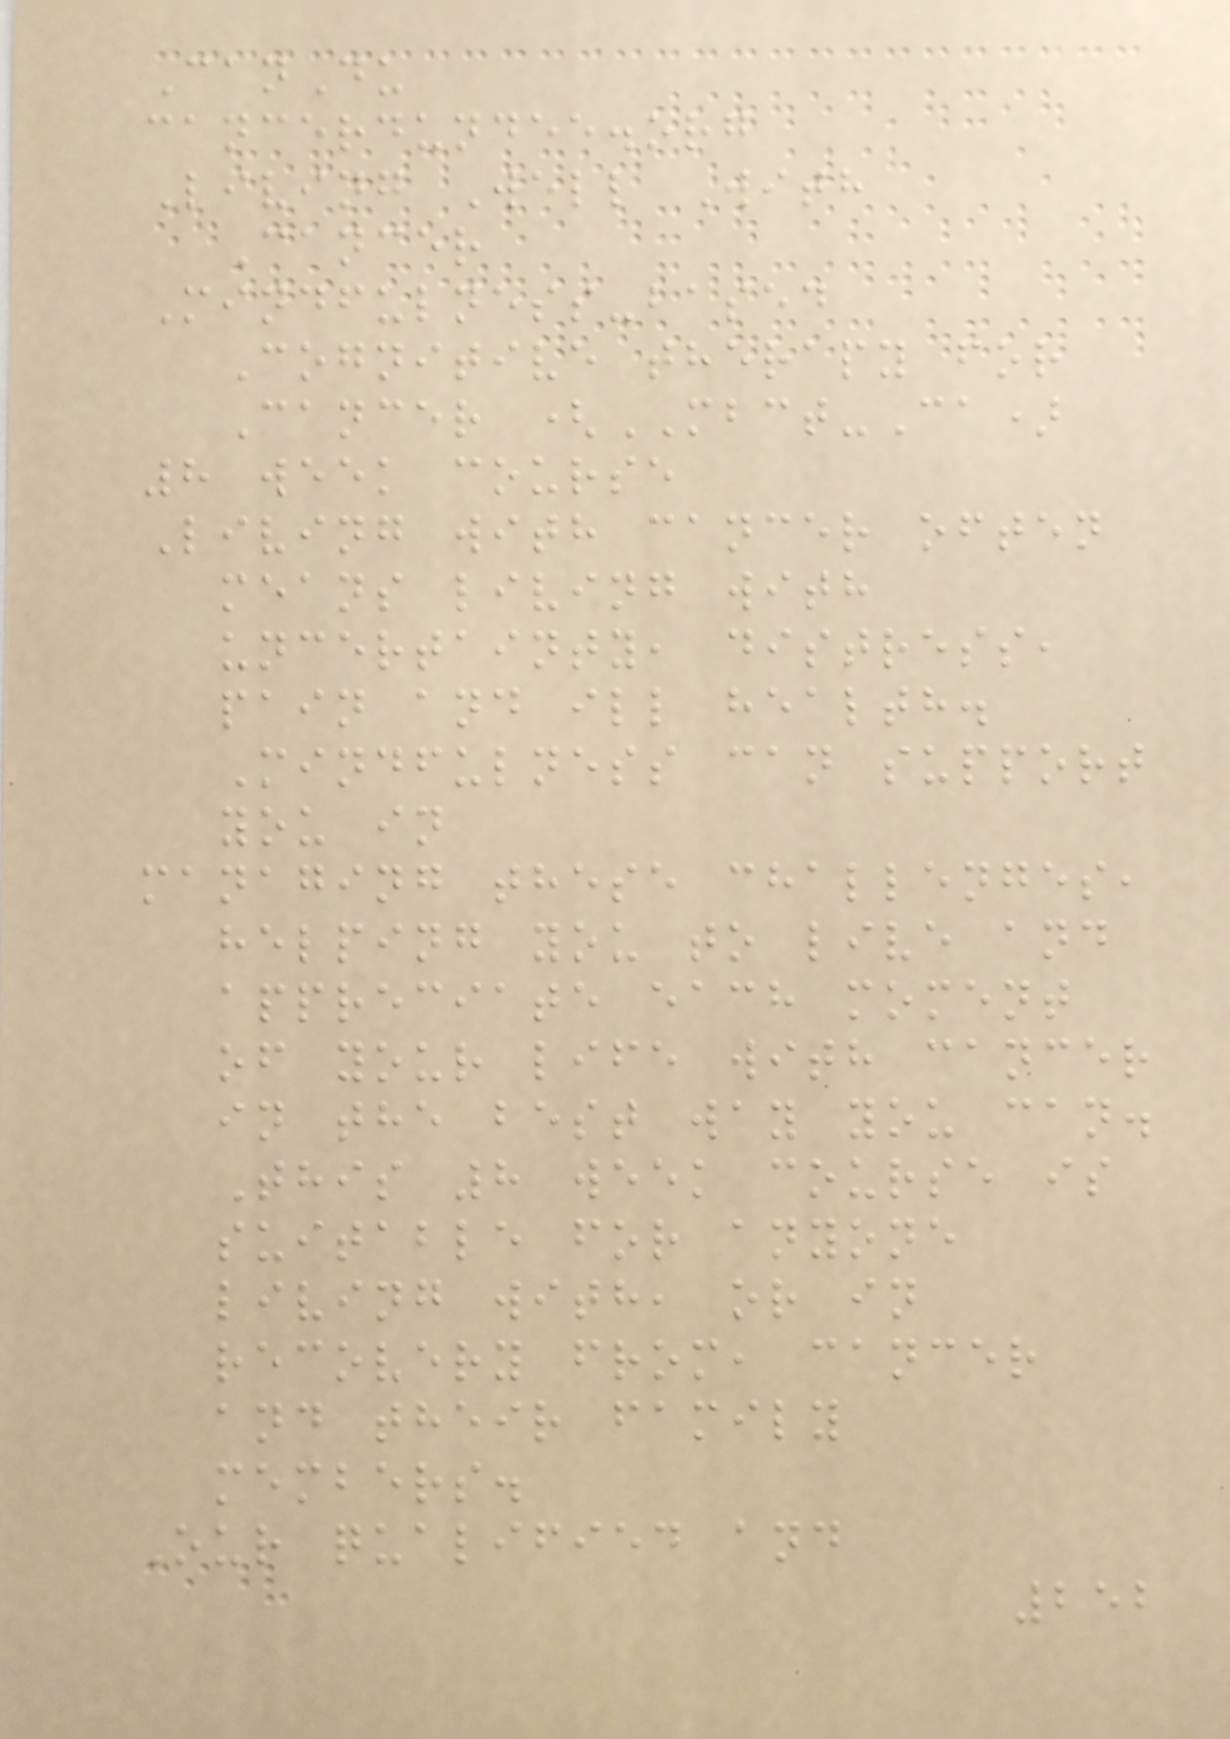CanDu
cancerdundee.org
Living Well With
Cancer
Mindfulness-based
Cognitive therapy for
Cancer (MBCT-Ca)
8 week course
Living with cancer often
means living with
uncertainty, distress,
pain and ill health.
Mindfulness can support
you in
managing these challenges,
helping you to live and
appreciate each moment
of your life with cancer
in the best way you can.
This 8 week course is
suitable for anyone
living with, or in
recovery from, cancer
and their family
members.
Our qualified and
252
